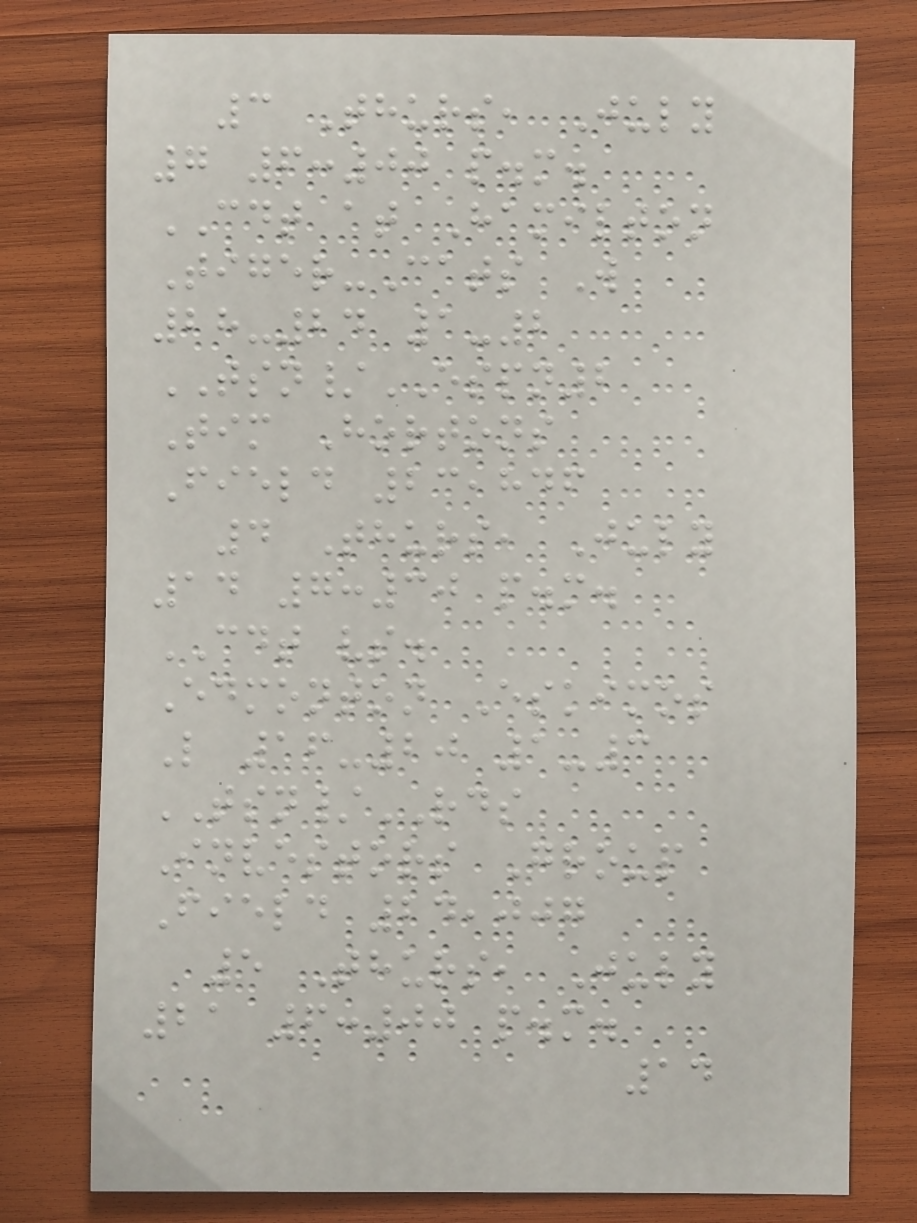3 Thurs, July
7 6:00 p.m.
CDT at Hamilton
Tiger-Cats W
28-24 1-2
TSN/ESPN2
Tim Hortons
Field 23,846
4 Thurs, July
14 7:30 p.m.
CDT vs.
Edmonton Eskimos
L 16-20 1-3
TSN/RDS
Investors Group
Field 24,007
5 Thurs, July
21 6:00 p.m.
14
